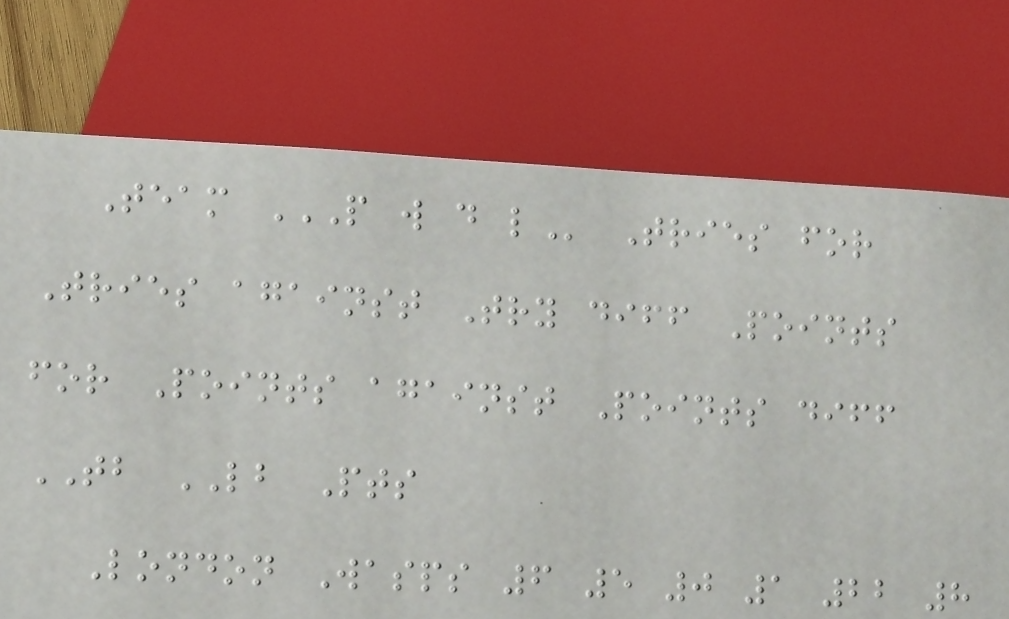Team P W D L Tries for
Tries against Try diff Points
for Points against Points diff
TB LB Pts
London Wasps 6 5 0 1 22 8
